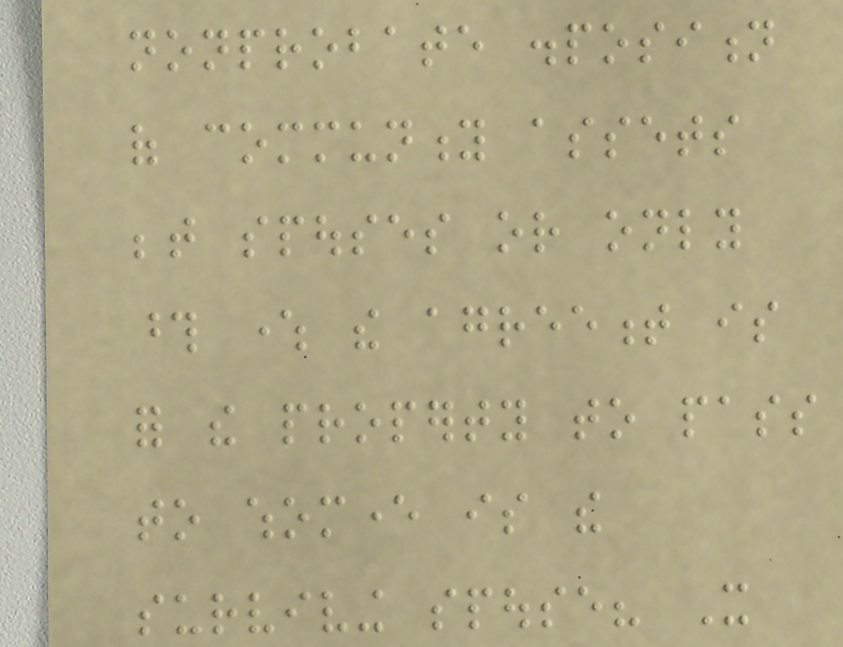nonprobate disposition
of community assets
between spouses or only
those where the agreement is
for the property to pass
to whomever is the
surviving spouse? It
